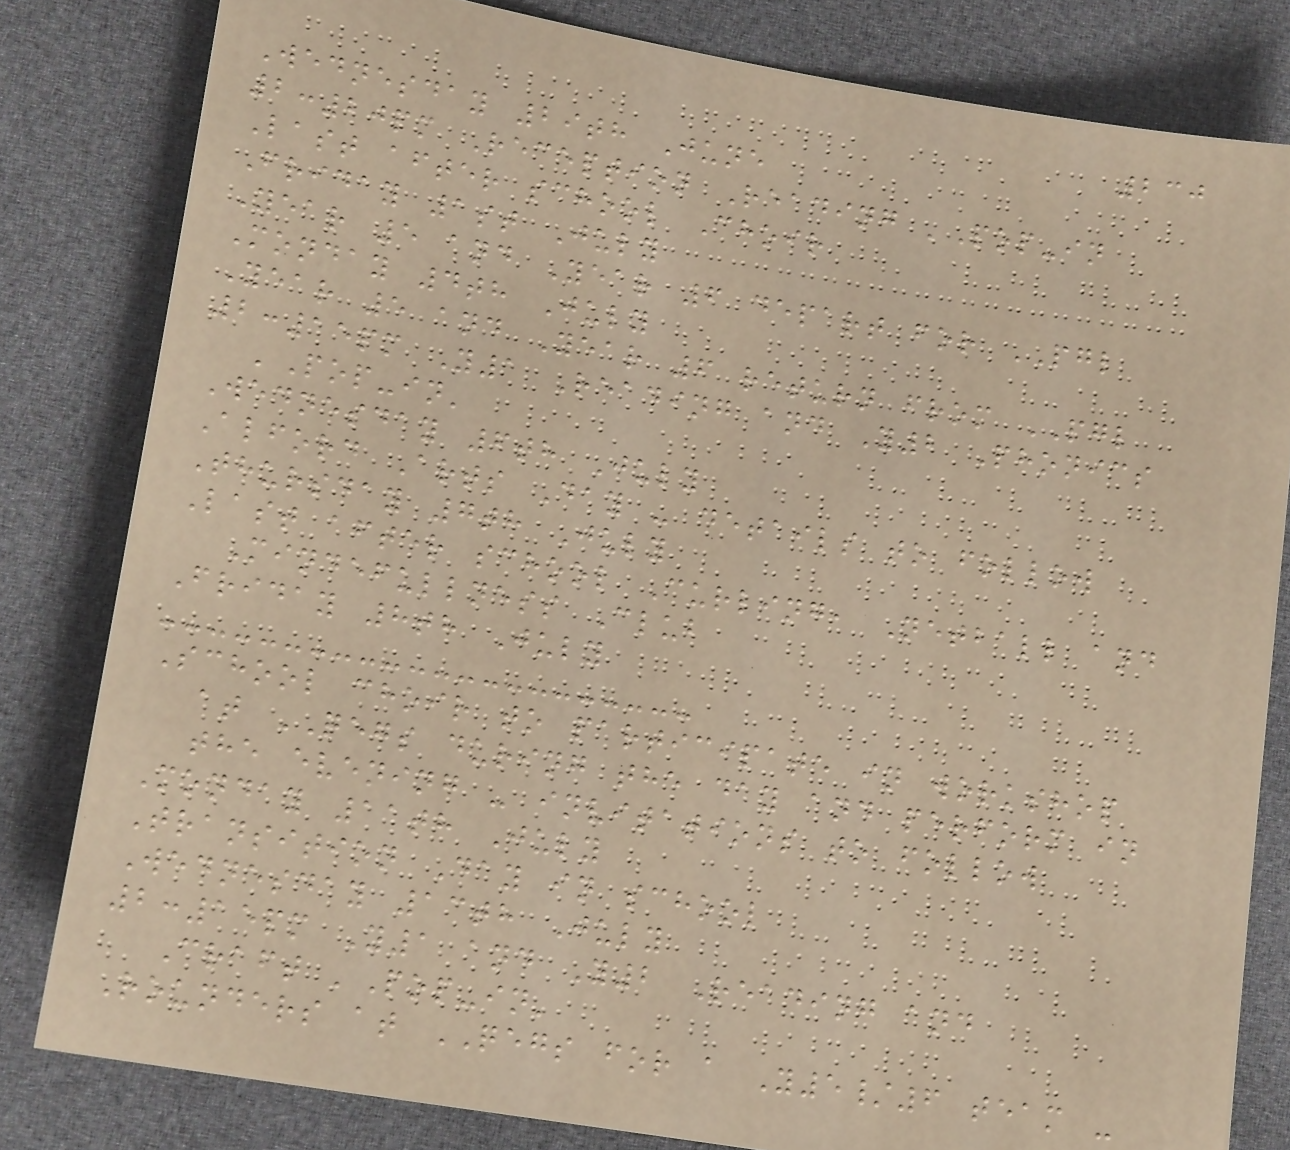230
Wednesday 29th June
2:20pm Reception Reading 'Pop-in
Last after school Choir
Friday 1st July
Year 5 and Year 6 depart for PGL
Monday 4th July
Year 5 and Year 6 return from PGL
2:15pm Y1 Reading and Y2 Phonics
'Pop-in'
Wednesday 6th July
Alford Arts Day - details to follow
Thursday 7th July
Last after school Curling, Netball and
Mindefullness Club
Friday 8th July
School choir to participate in workshop
at QEGS during the day and perform in
the evening - invitations to follow
Monday 11th July
Transition Day in school
Wednesday 13th July
2:15pm Y1 and Y2 Reading and
Craft 'Pop-in'
Rounders at QEGS for a Y5/6 team -
